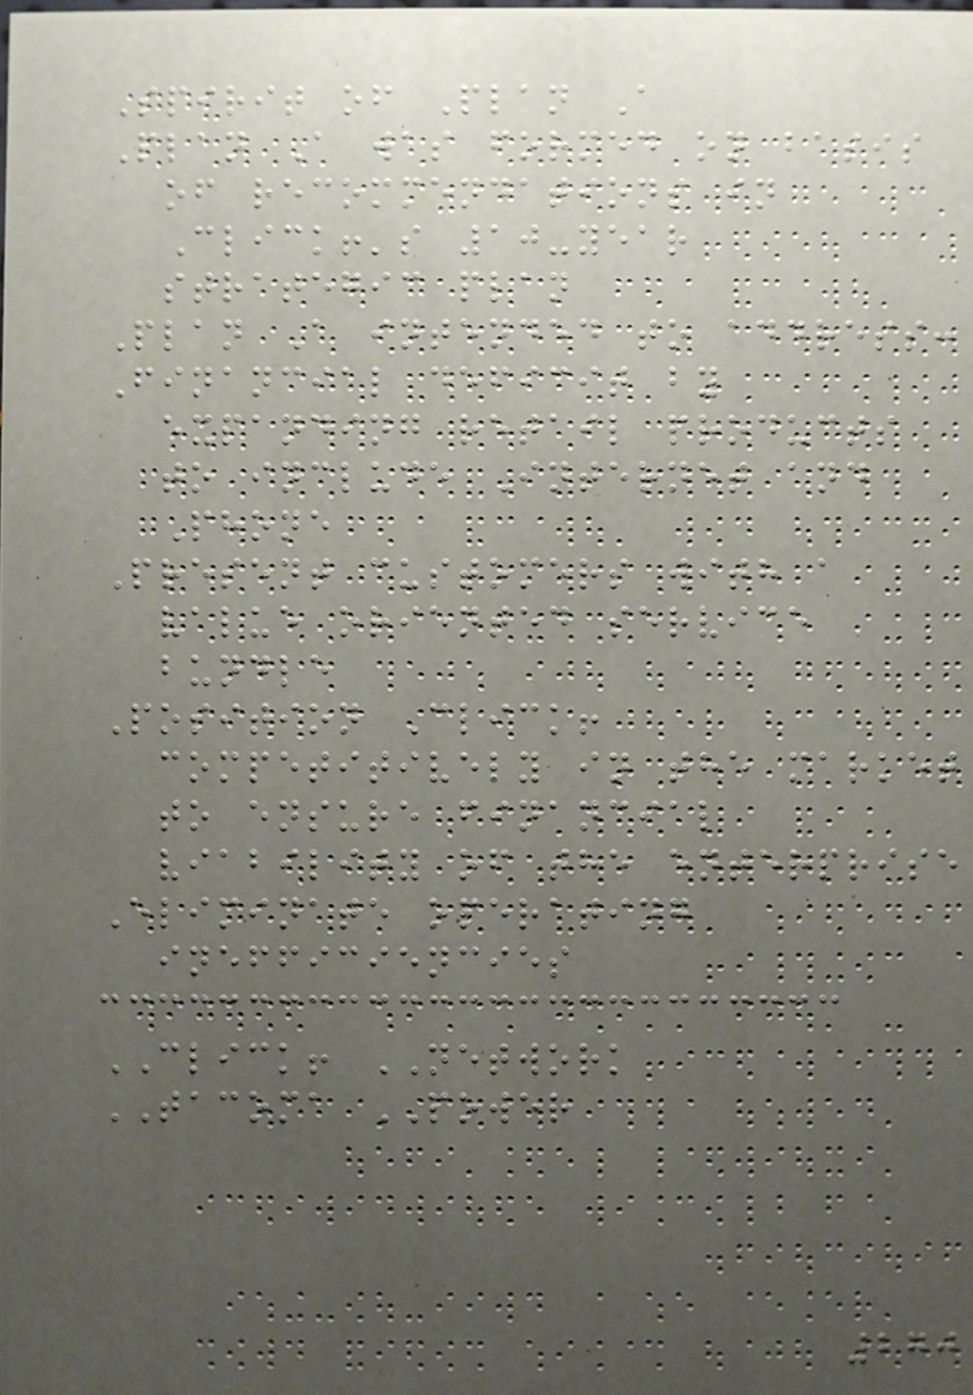Spirit of Plan A
Plan A was formed on basis
of recommendations in
Click!'s 10-year
strategic plan
Plan A intended to address:
Financial deficit by
expanding retail products
to include Internet and
Phone
Present customers with a
value oriented service
bundle
Position Click!
competitively in the market
to ensure financial
viability of the enterprise
Eliminate operating
inefficiencies
CLICK! NETWORK
TACOMA POWER
270
